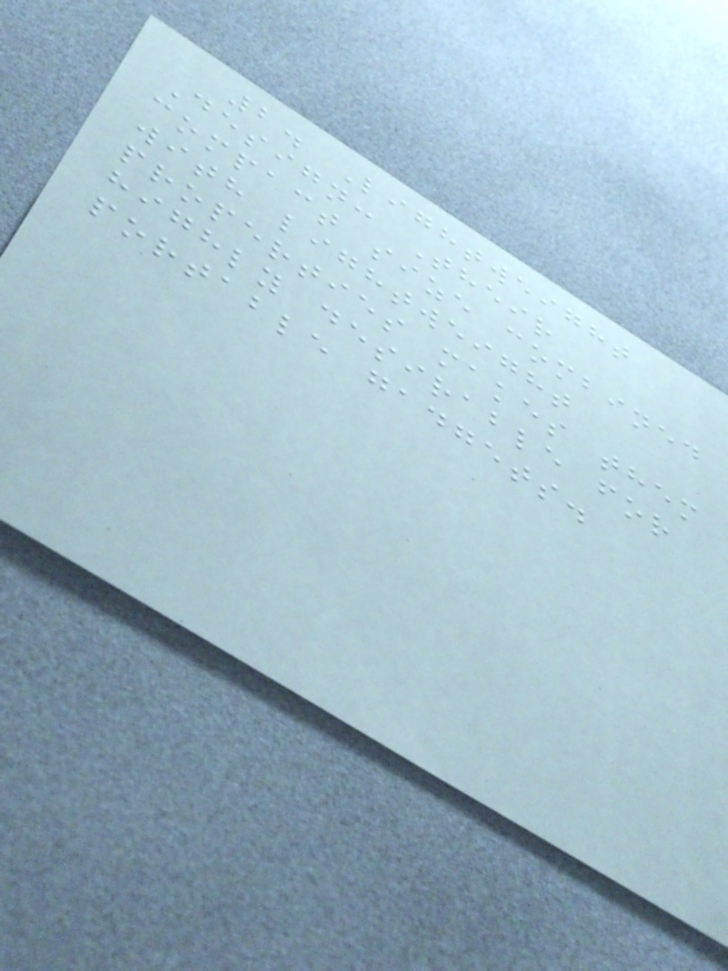2. Lightweight
Design: Their
compact size combined
with lightweight
properties makes them
highly desirable for
portable gadgets.
